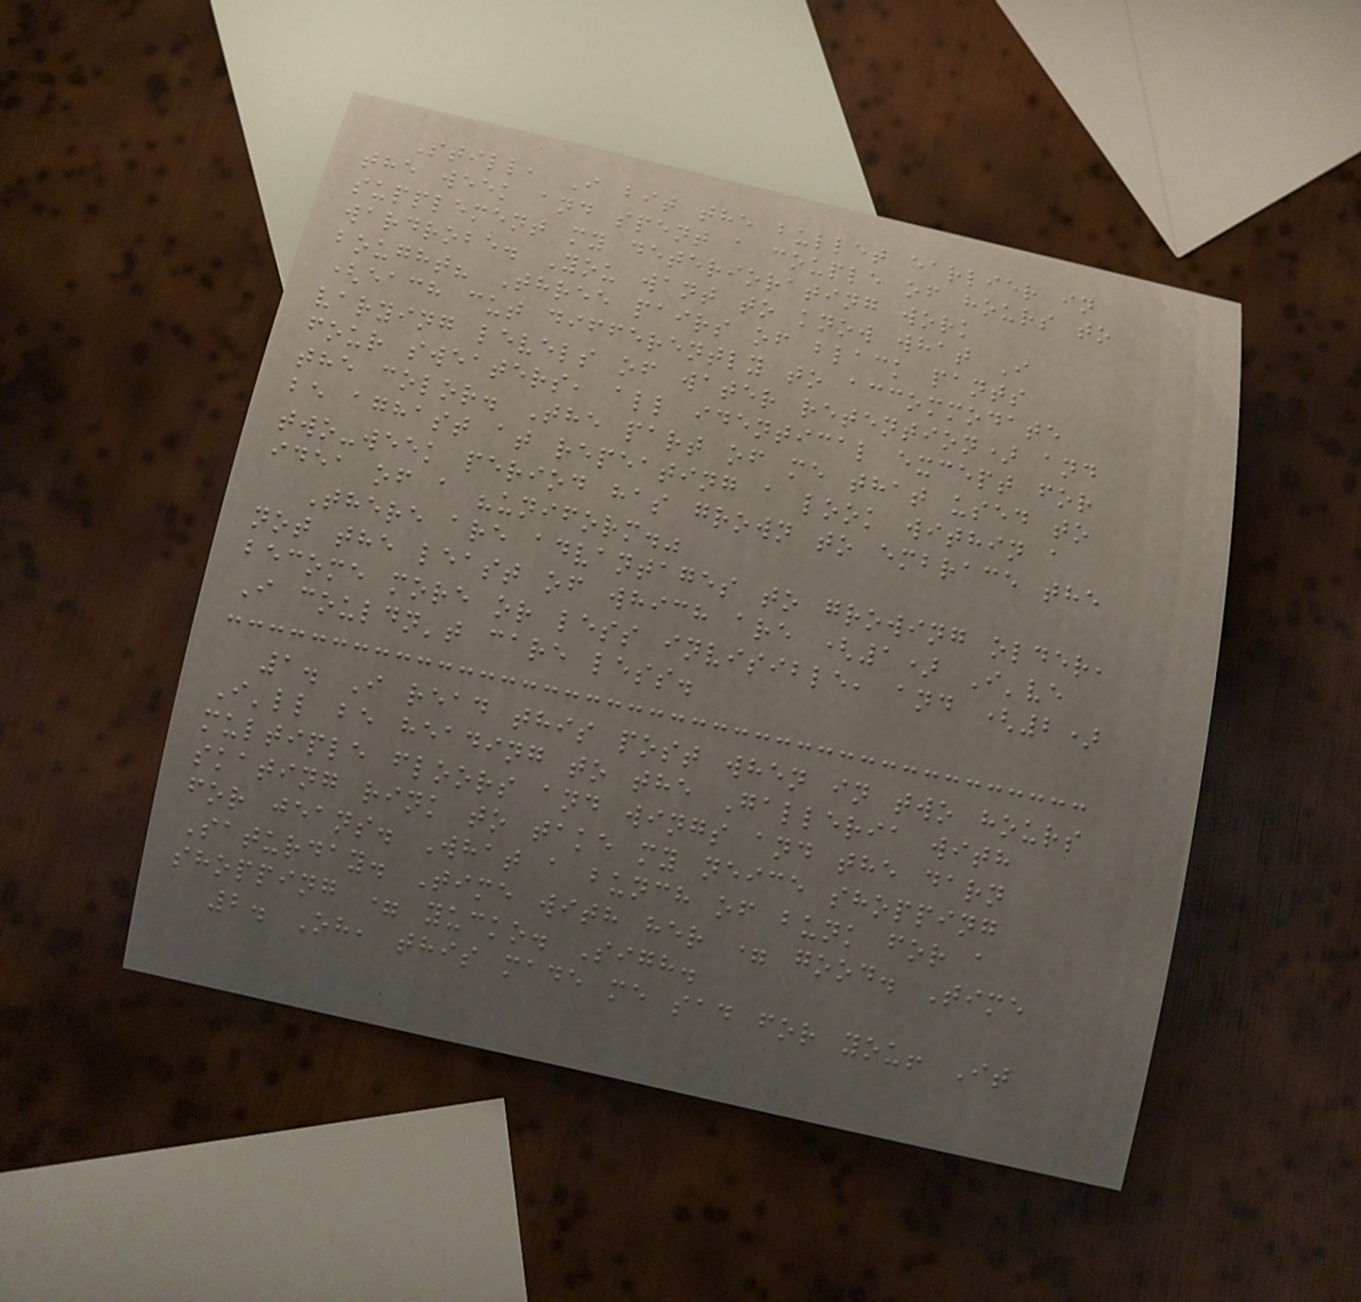Still, I bit the bullet earlier in
the week and spent a couple of hours to
supplement my deteriorating work
wardrobe. You want to know what I
bought? Three pairs of black pants
(each cut differently to accommodate
varying levels of water retention) and
four sweaters, all identical except for
the color. The part of me that used to
be aghast at repeating a look within a
two-week period has grown to embrace the
idea of a "uniform."
There are advantages to growing older,
not the least of which are (1) I've
become more or less invisible, and (2)
I couldn't care less.
1. I read this post when in two hours
I'll be heading to the Galleria with
multiple floors and wings and the darn
skating rink to take my neice shopping
for jeans. What a bunch of bunk for a
Saturday. Time with her = good. Time
shopping = yucko. Sigh.
2. Oh, this made me sad for you! It
